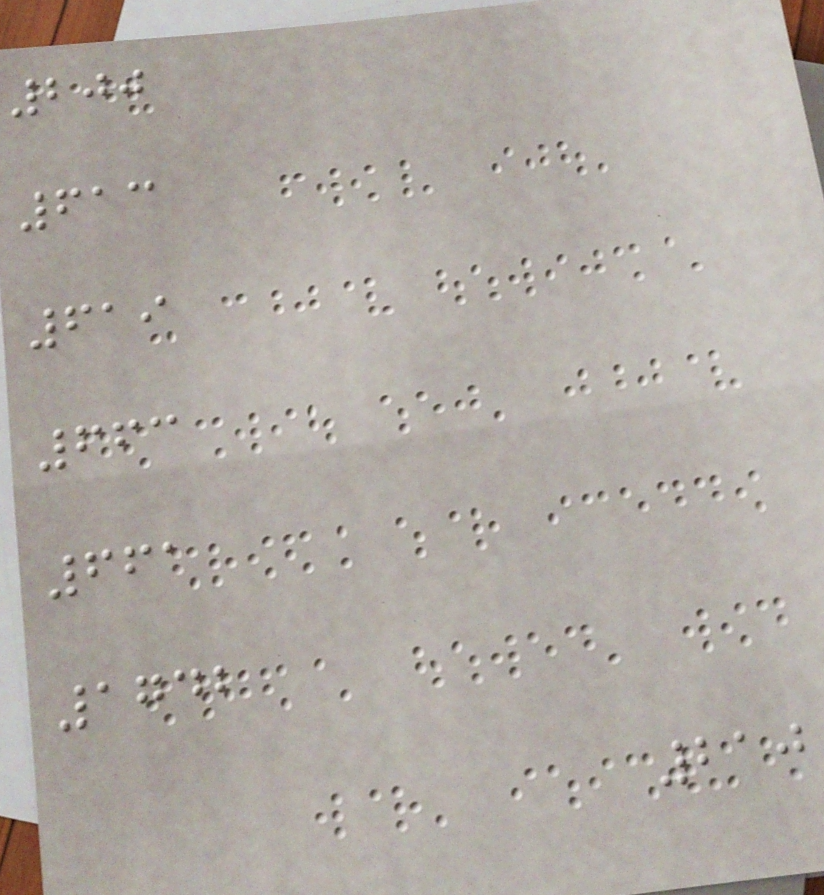200
613
619
663
661
1742
210
